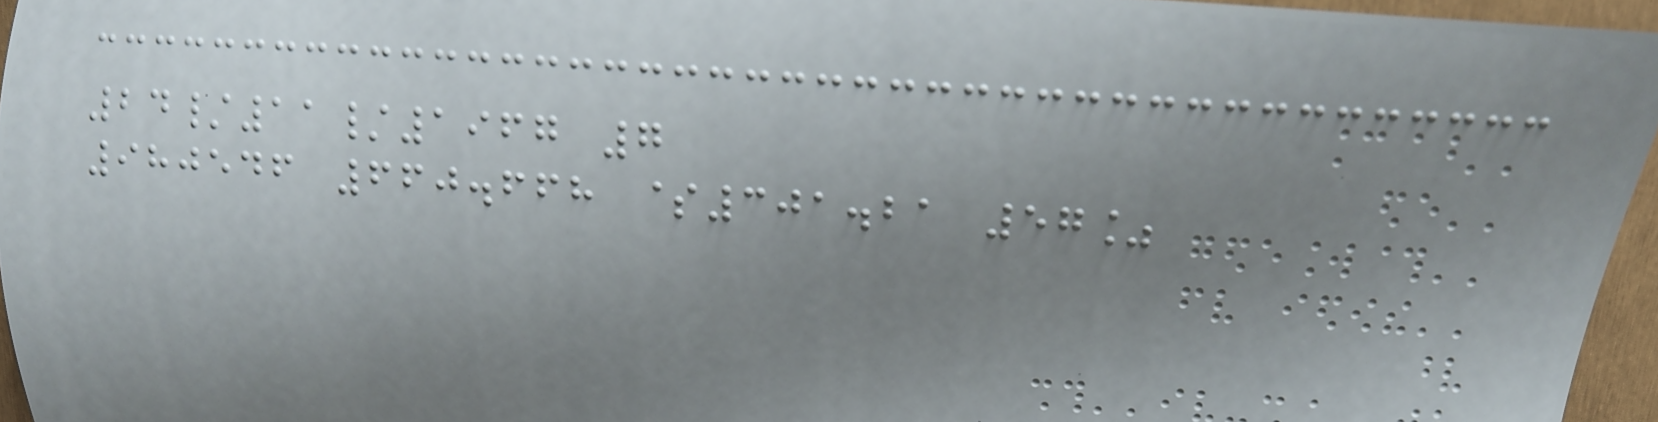24/11/1967 7
980546 660.668 $301.21 57%
